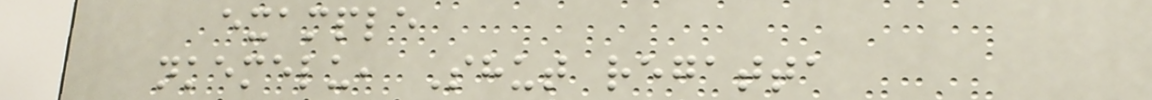example
nkemelu, Shut regatta
